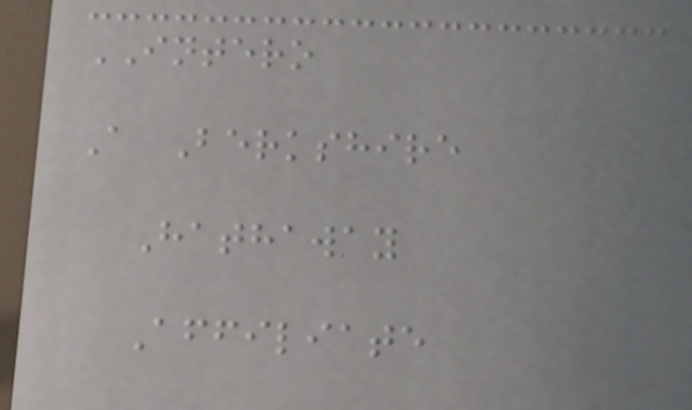INTERO
A Berkshire
Hathaway
Affiliate
